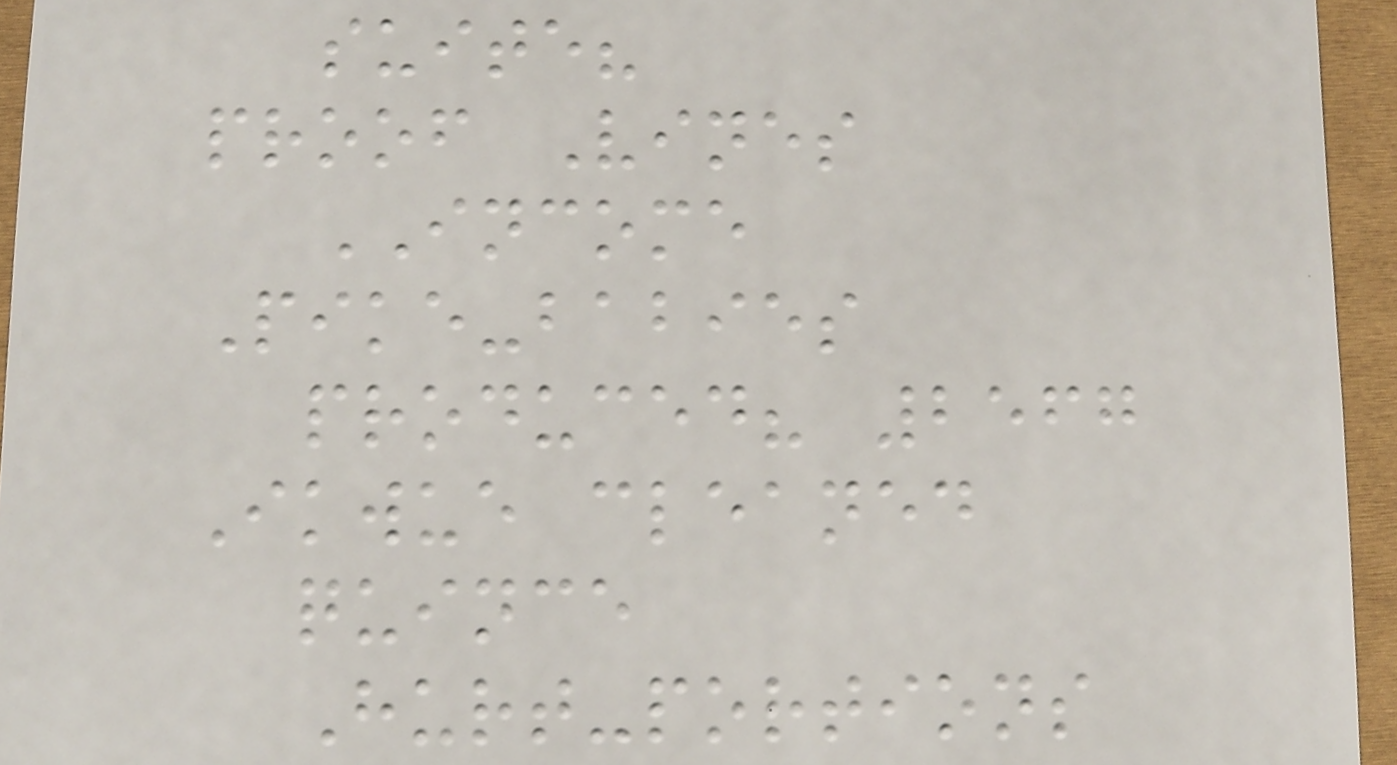suite?
proof Vines
INCOME
Pike-babies
produced? 2567
Ikwue cleaned
quince
Hurt-portions
